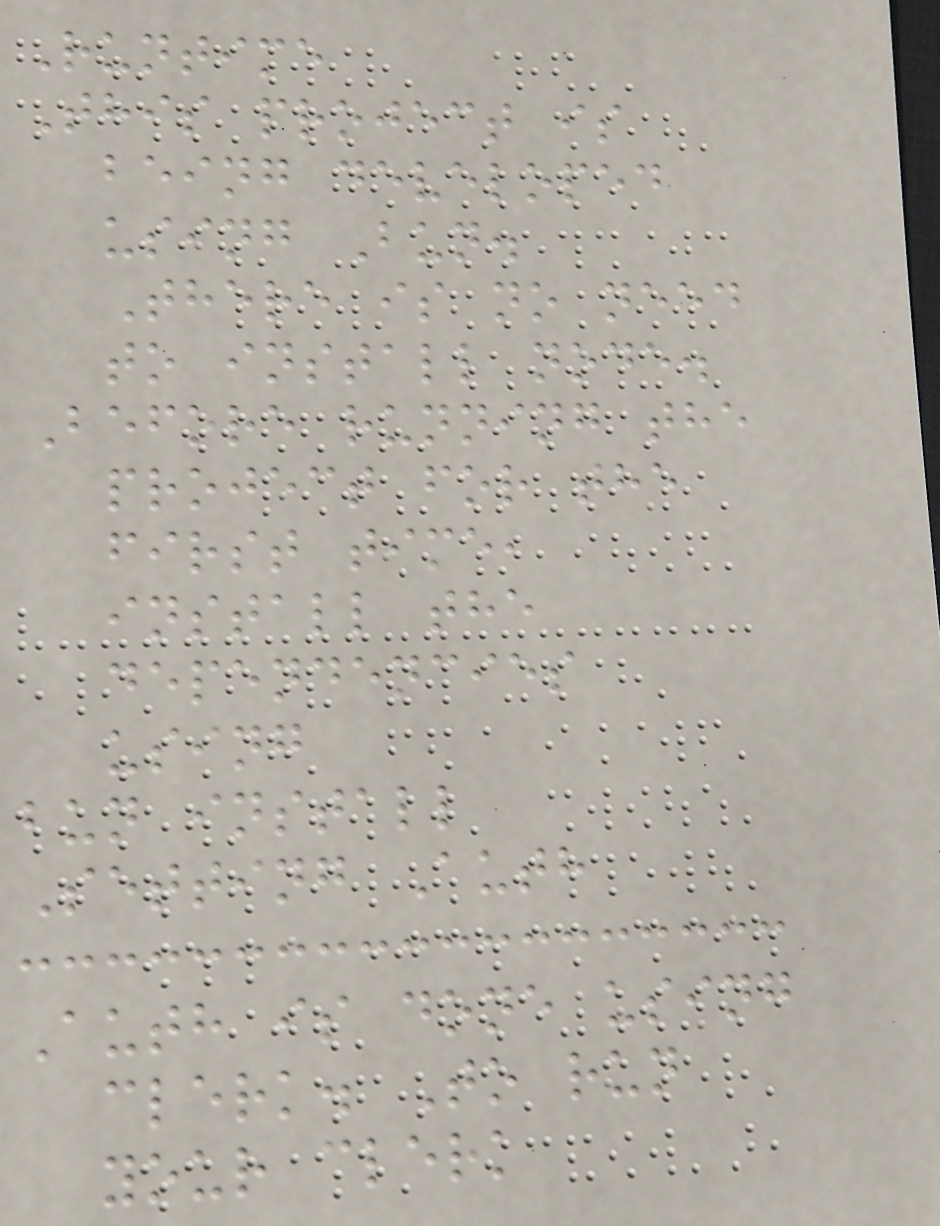Runtime
This project is
being developed
using Bun.
There is no need
to install node.
Before running the
project for the
first time,
install the
dependencies
using
bun install
Setting Auth
Auth is done using
clerk. To run
your clerk
